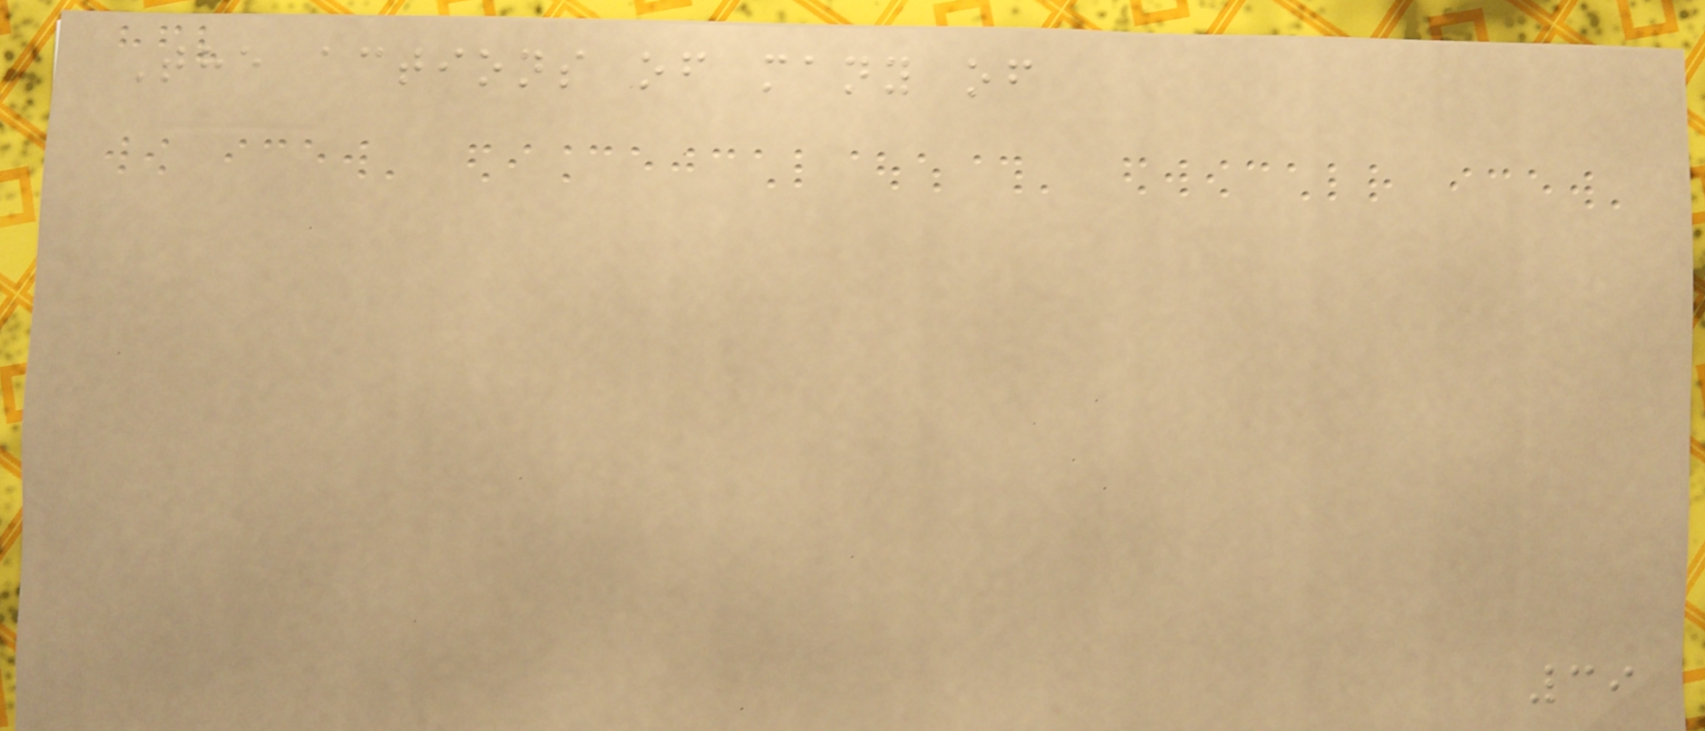The actions of many of
39
